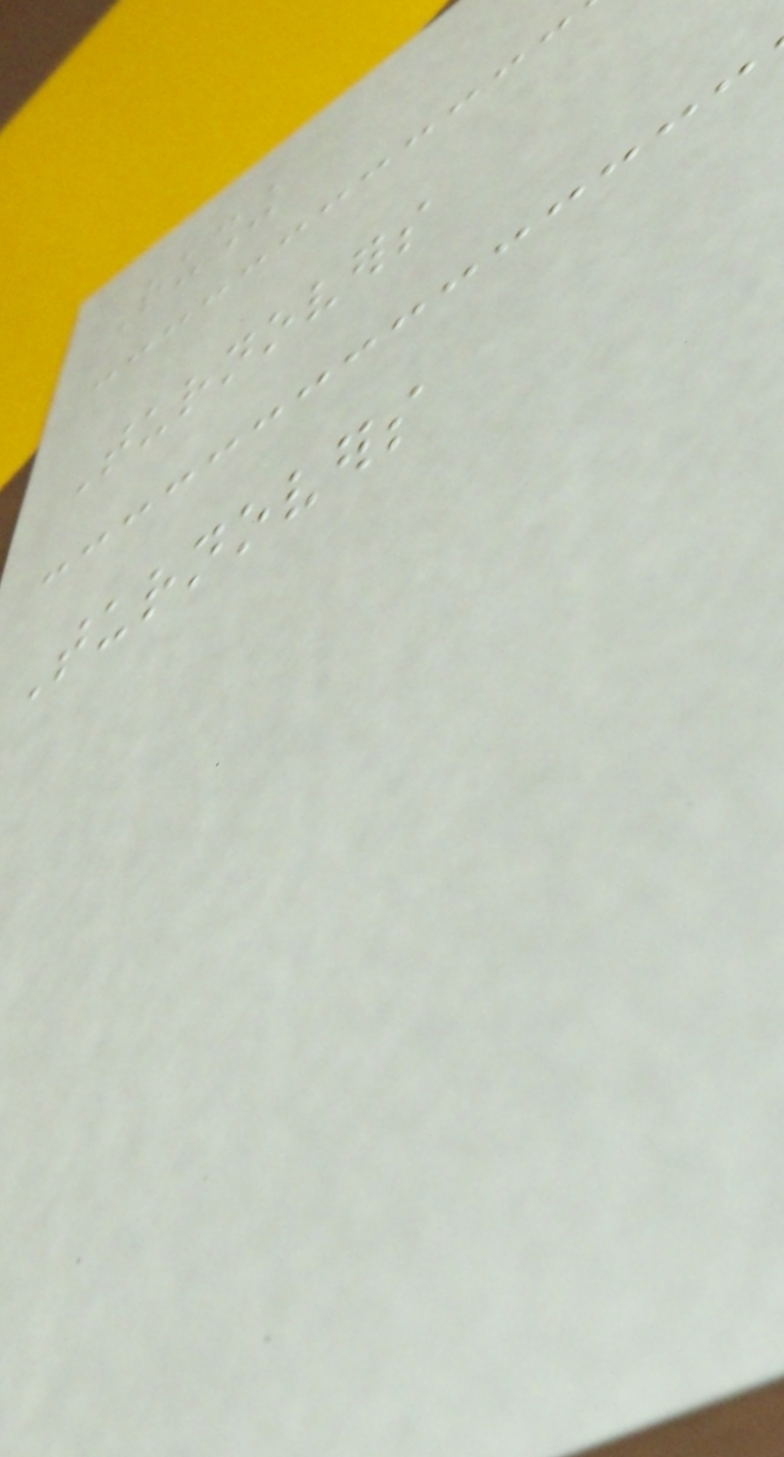Rushing
Turnovers
Turnovers
